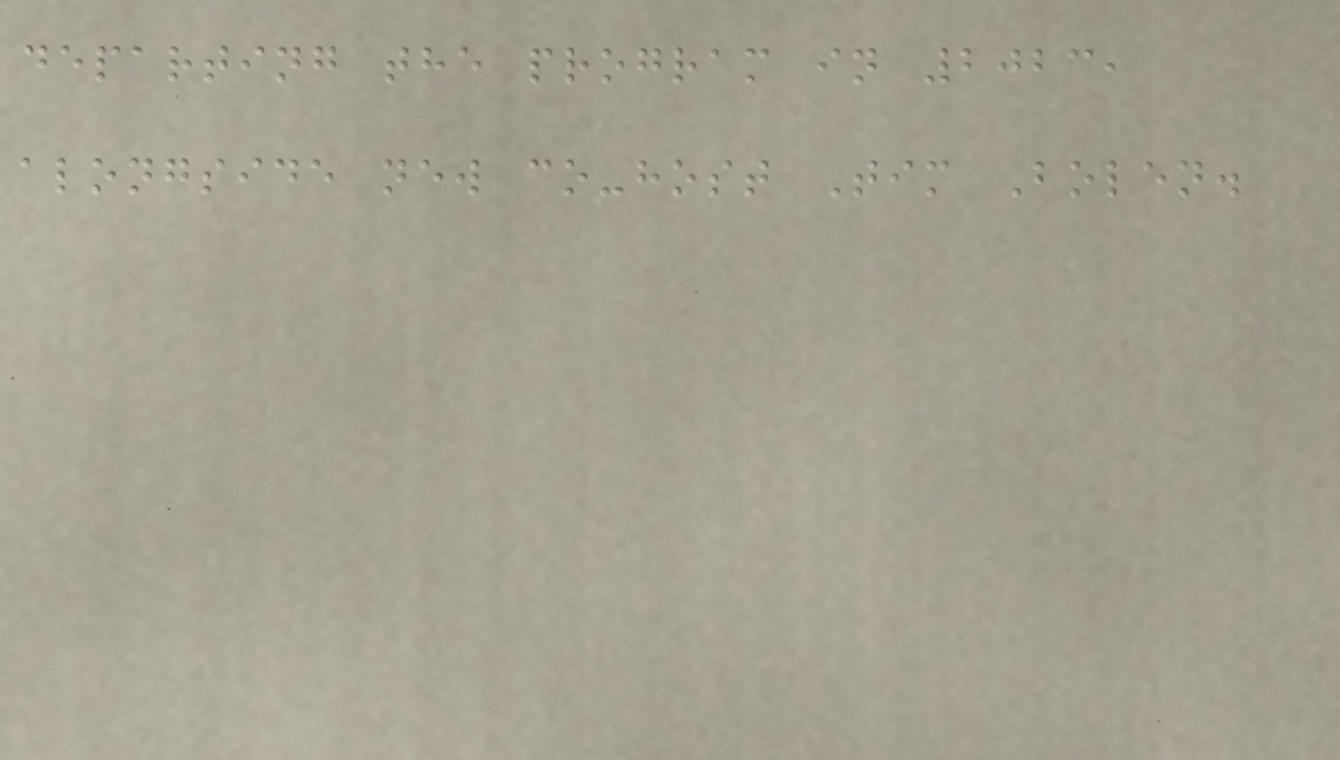departing the program in 2023,
alongside new co-host Tim Bolen.
